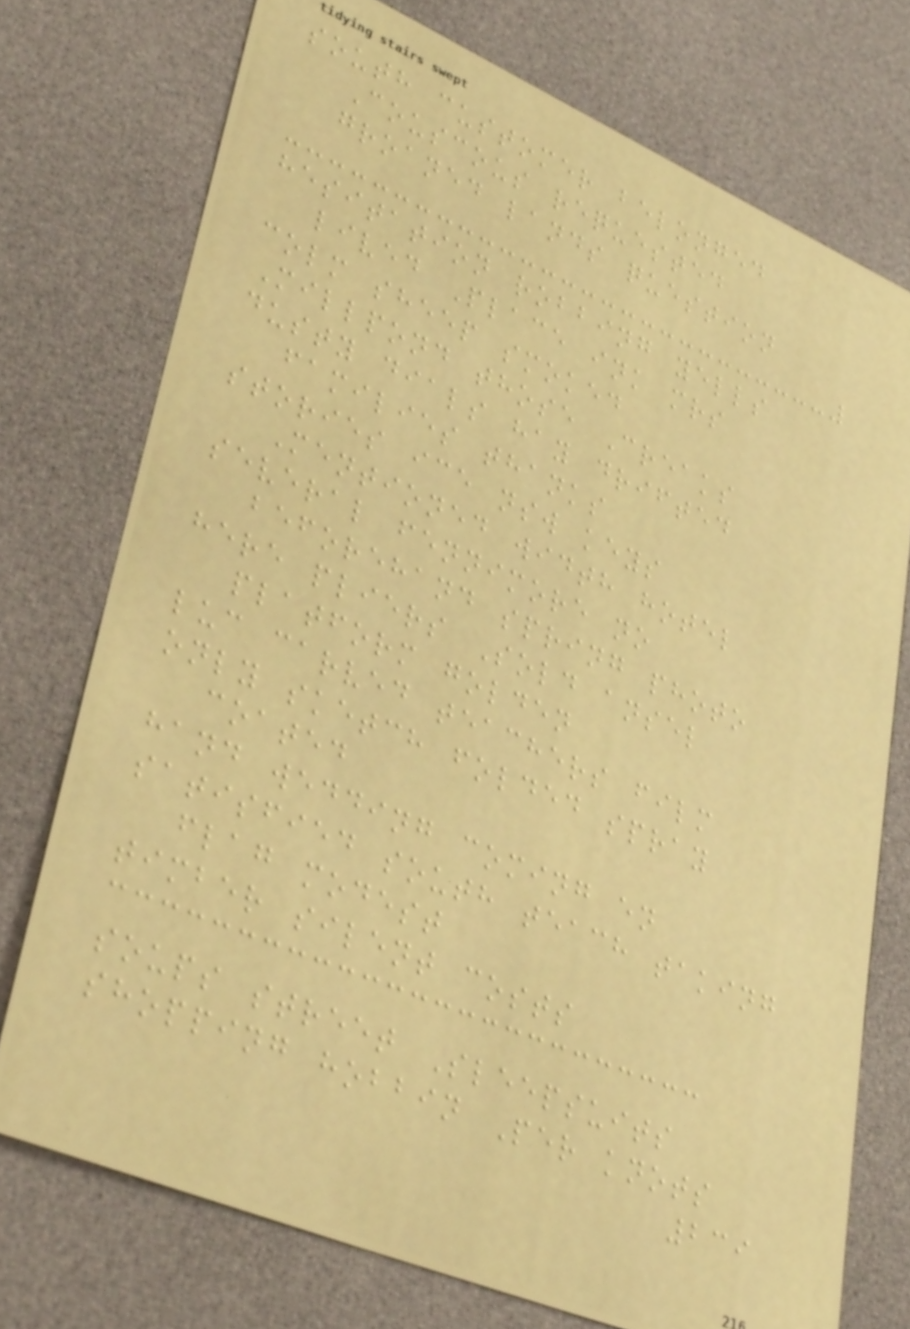south customer belonged
Couscous requested
groaned lands question
hesitation robbing yells
lived Place ink mrs
colm sheep smoked
Millpond those Creaks
dusty dials hay drifted
families thanks
stories ice nsw keys
Mentioned width hotel
several fennimore no
beforehand spring photo
here pliers Sold ansel
platform golden
luc carved teachers film
only sketch folded spray
coated
hand wedding coming en
satisfied south teach taking
flag modest
timber silent costs
soups street Sleepsuits
shopping hobbin Per knots
239
